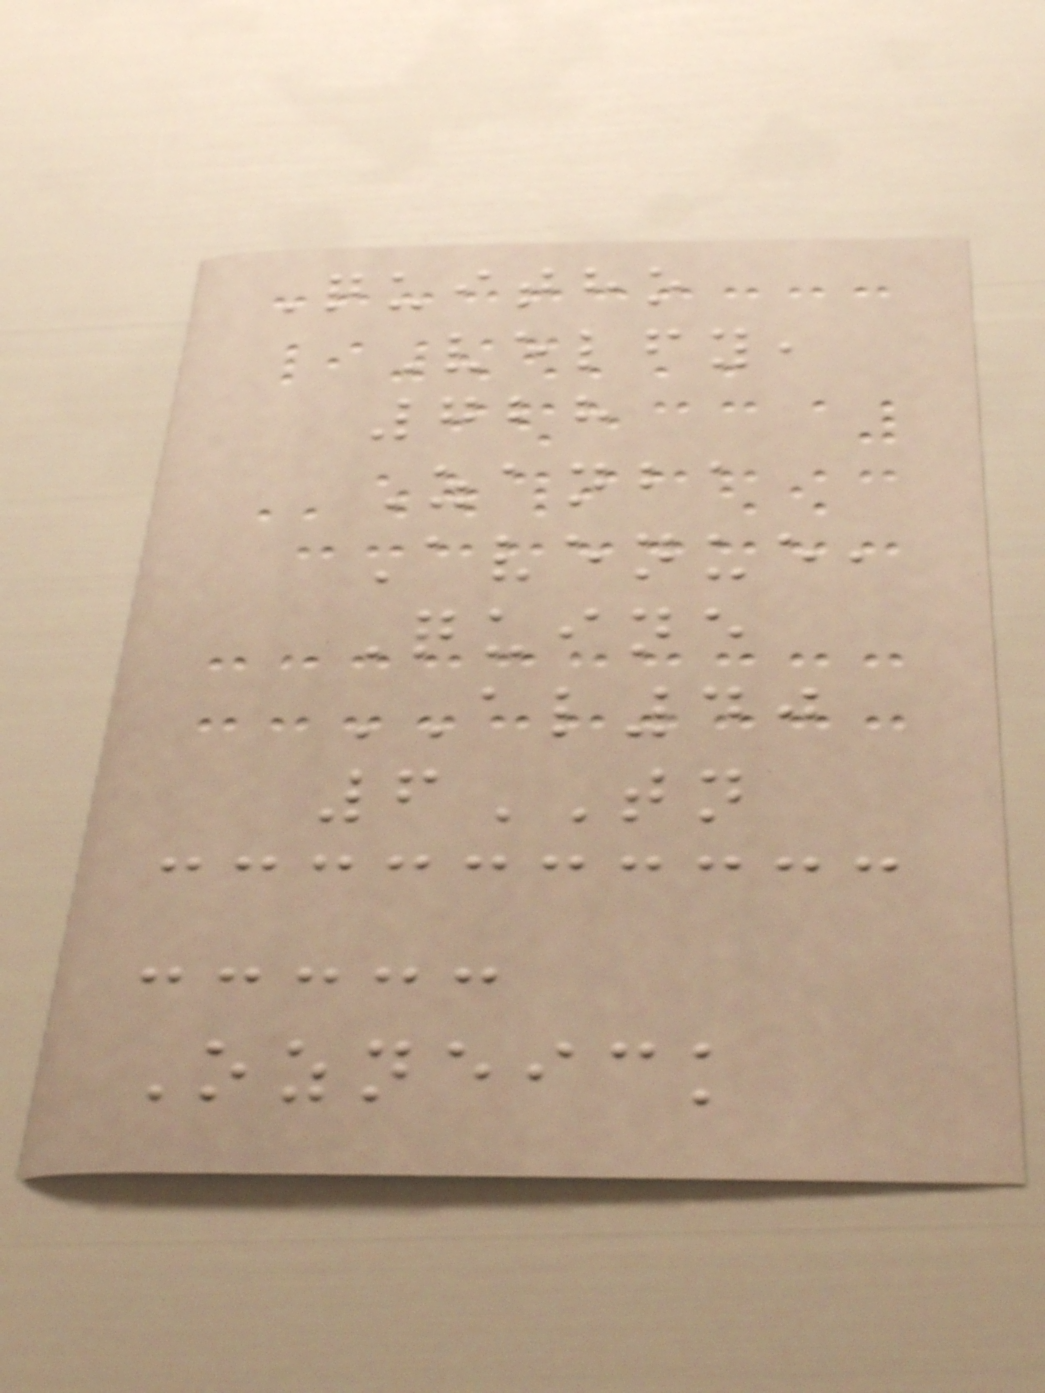Quitho
Velfy,
728
Zanba
Avenue,
Quine
AL40
6TN
Ozneick
